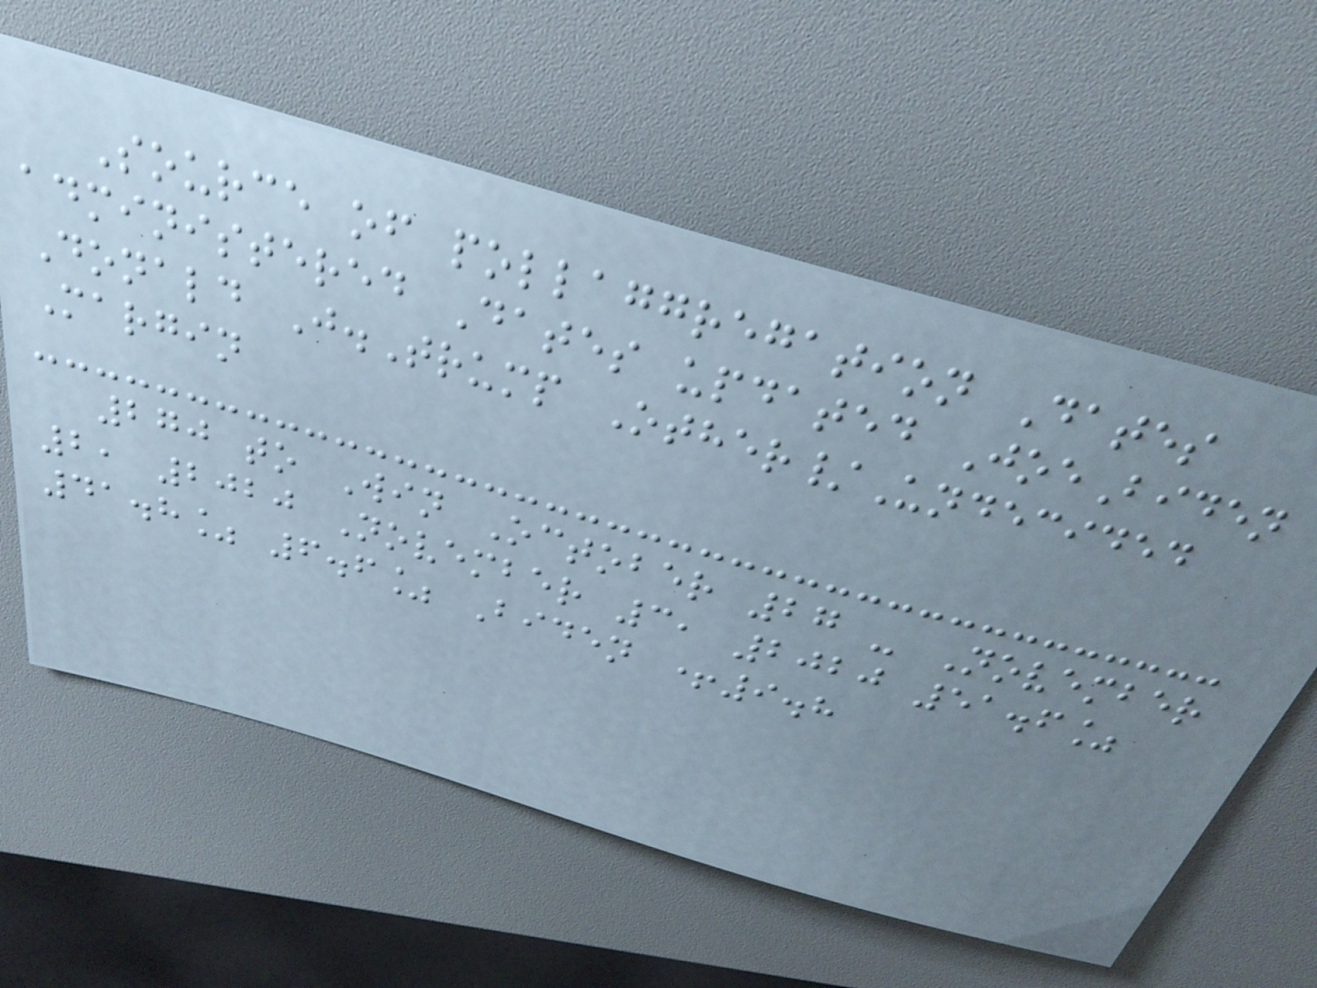Source of pollaggregation Dates
administered Dates updated JoeBiden
Donald J.Trump Other/Undecided
Margin
270 to Win October 27 - November
2, 2020 November 3, 2020 51.6%
41.8% 6.6% Biden +9.8
